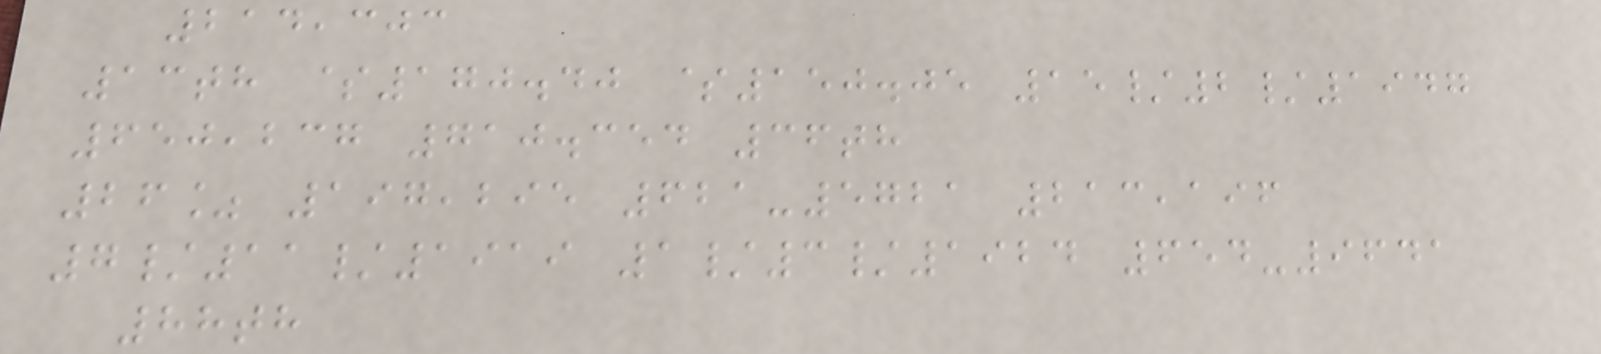214,303
13th $170.40 $150.05 15/2/1947
650,237 710.354 36th
26% 197,295 621-5721 213,196
7/11/1919 1/3/1924 654-9641
88th
